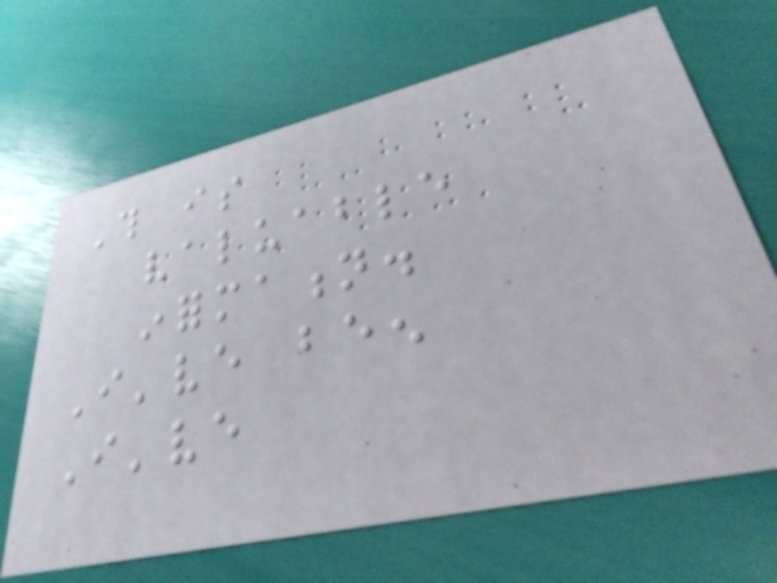This is
valuable
information.
I've been
I've
